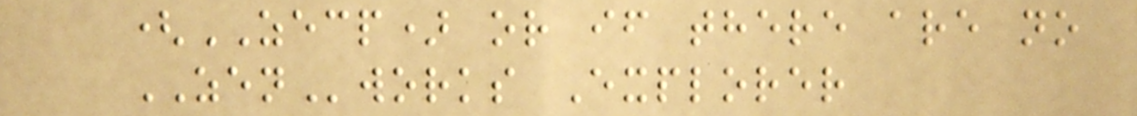(ZECP) or if there are no
ZENworks Explorer
